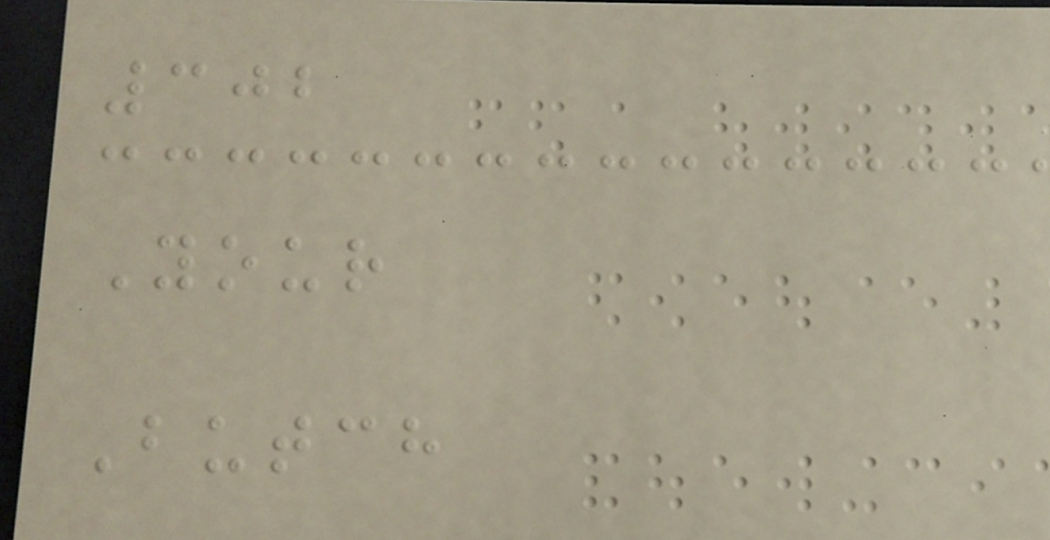302
Your
Butch
